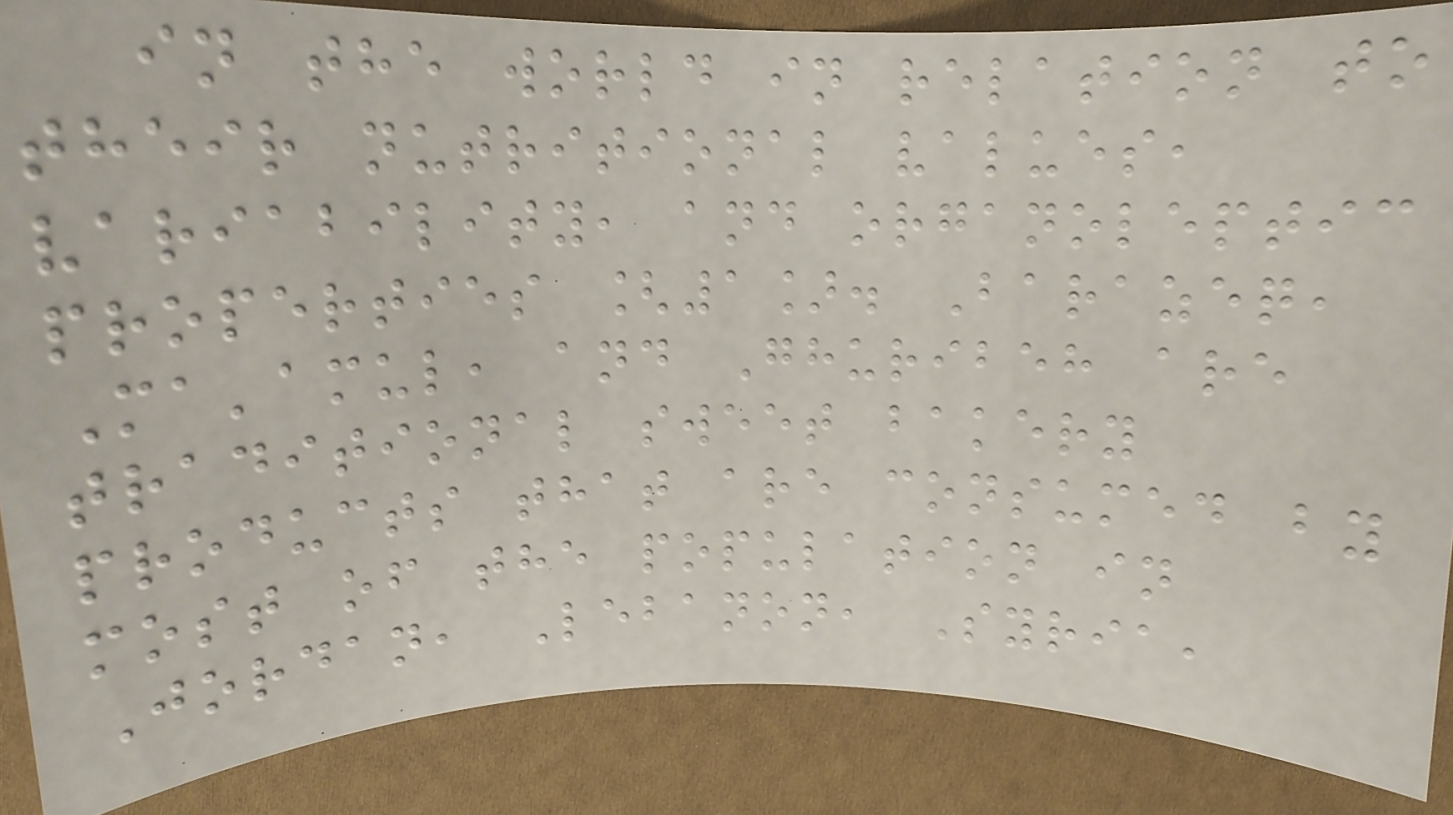in the world in relation to
their nutritional values,
variability, and organoleptic
properties [1]. Barazeq,
Ma'amul, and Ghuribeh are
traditional sweet bakery
products that are consumed by
most of the population in
Jordan, Lebanon, Syria,
